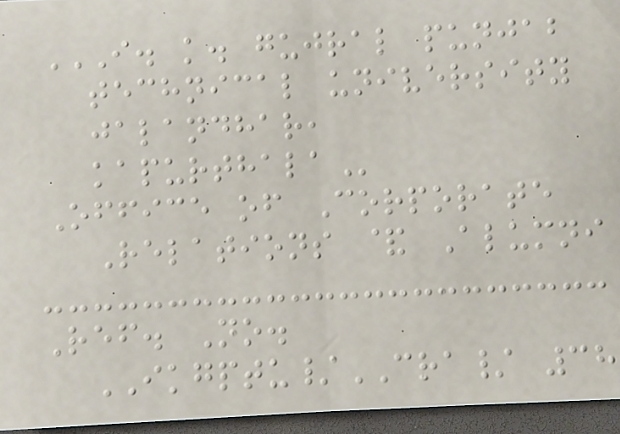I. K. GUJRAL PUNJAB
TECHNICAL UNIVERSITY
JALANDHAR,
KAPURTHALA
Office of Corporate
Relations & Alumni
Ref. No.
IKGPTU/CRA/ 38
